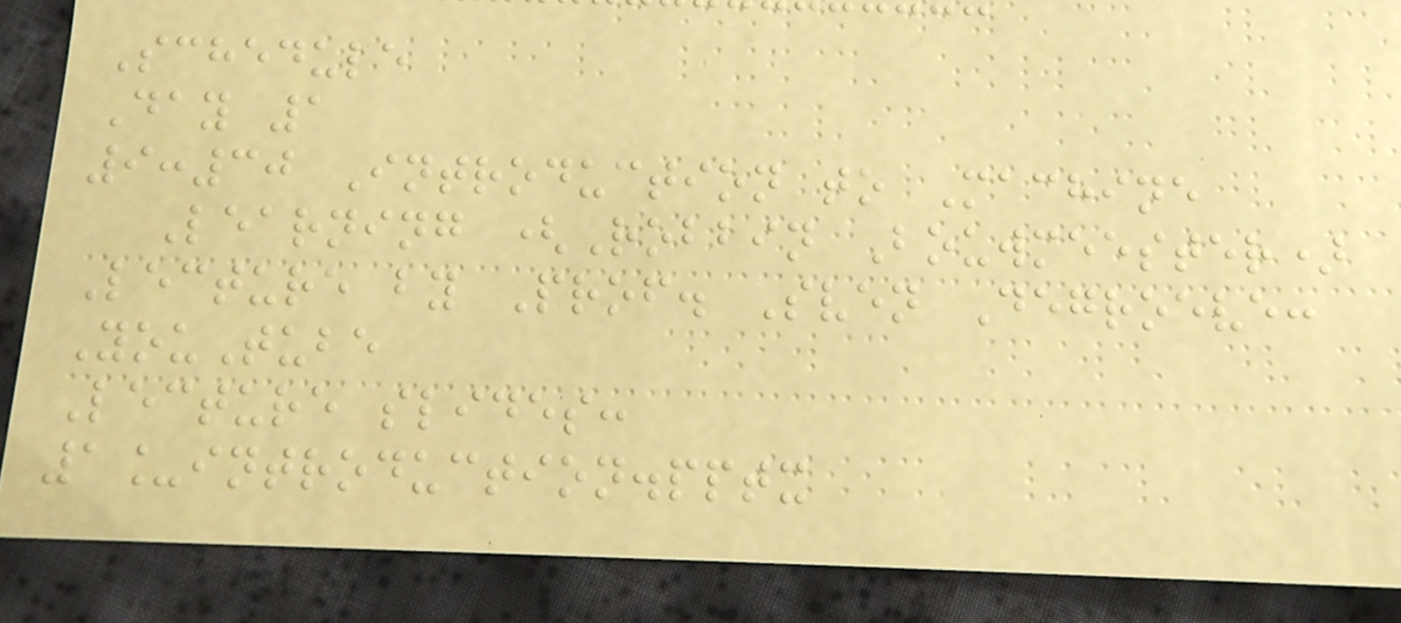Schedule
Day 1
9:30 Introduction to Machine
Learning (Robbin Bouwmeester)
Lecture by Prof. Sven Degroeve:
YouTube
Lecture slides:
1_introduction.pptx
